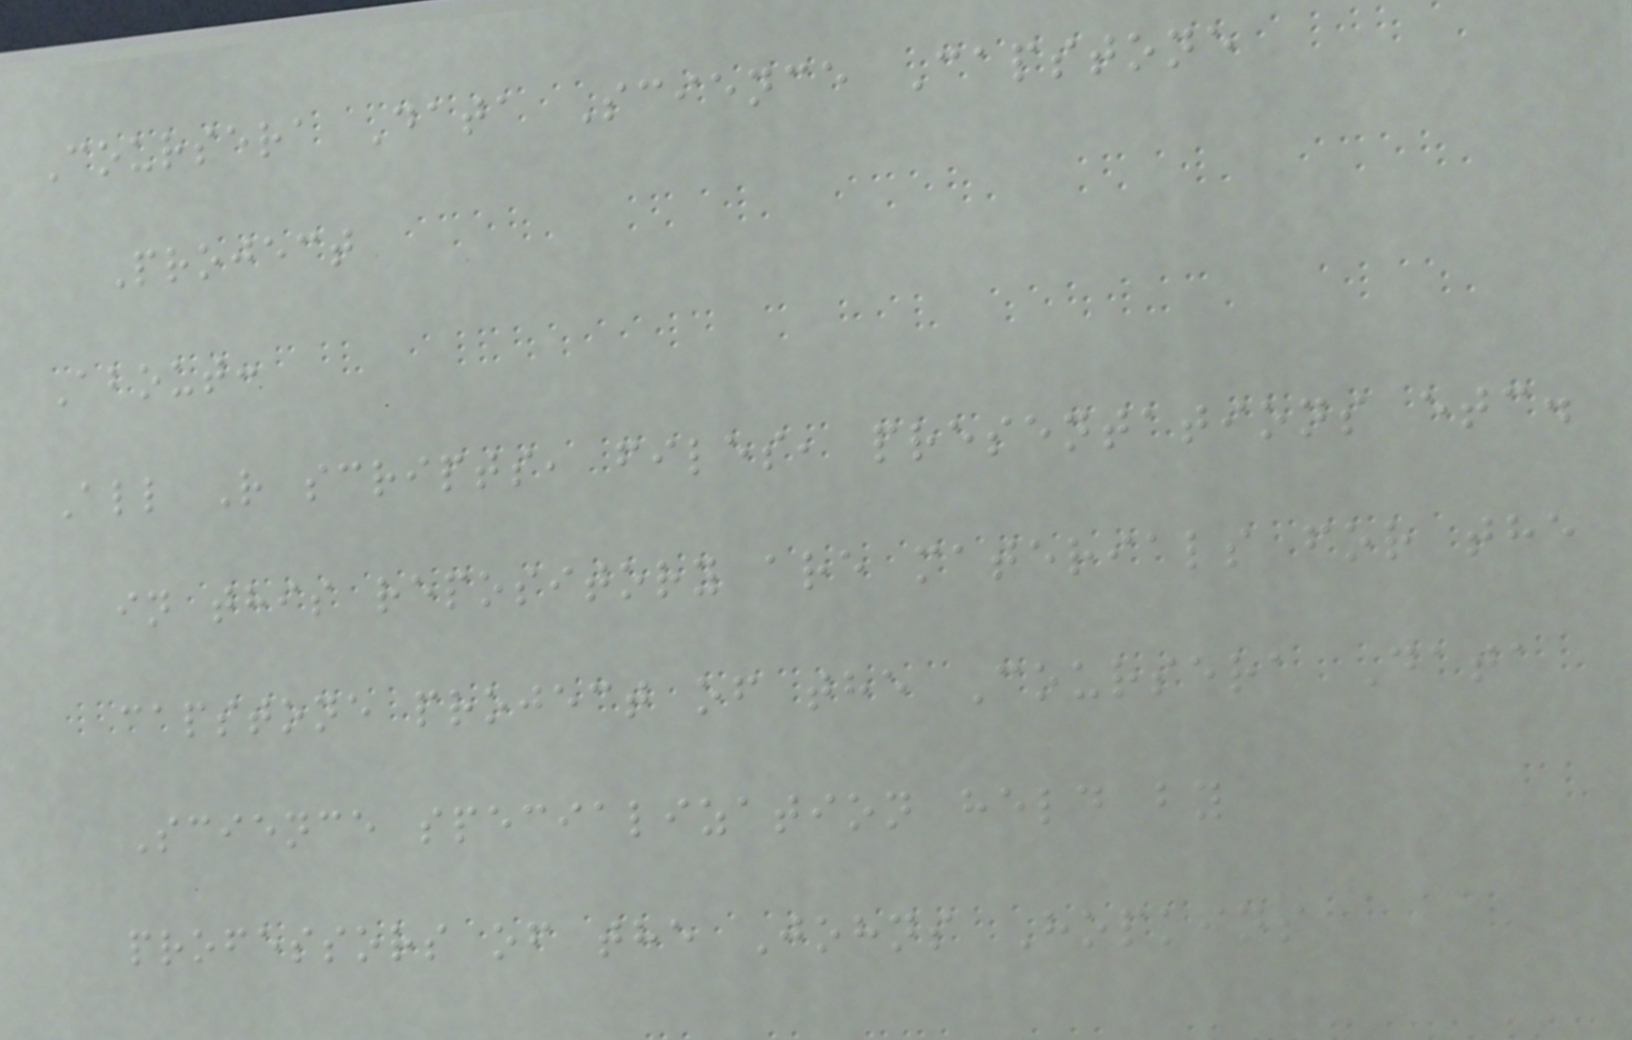Coursera Data Science Capstone
Project
About:
All R scripts, files, presentations etc.
in this repository are materials for the
capstone project of the Coursera Data
Science specialization held by
professors of the Johns Hopkins
